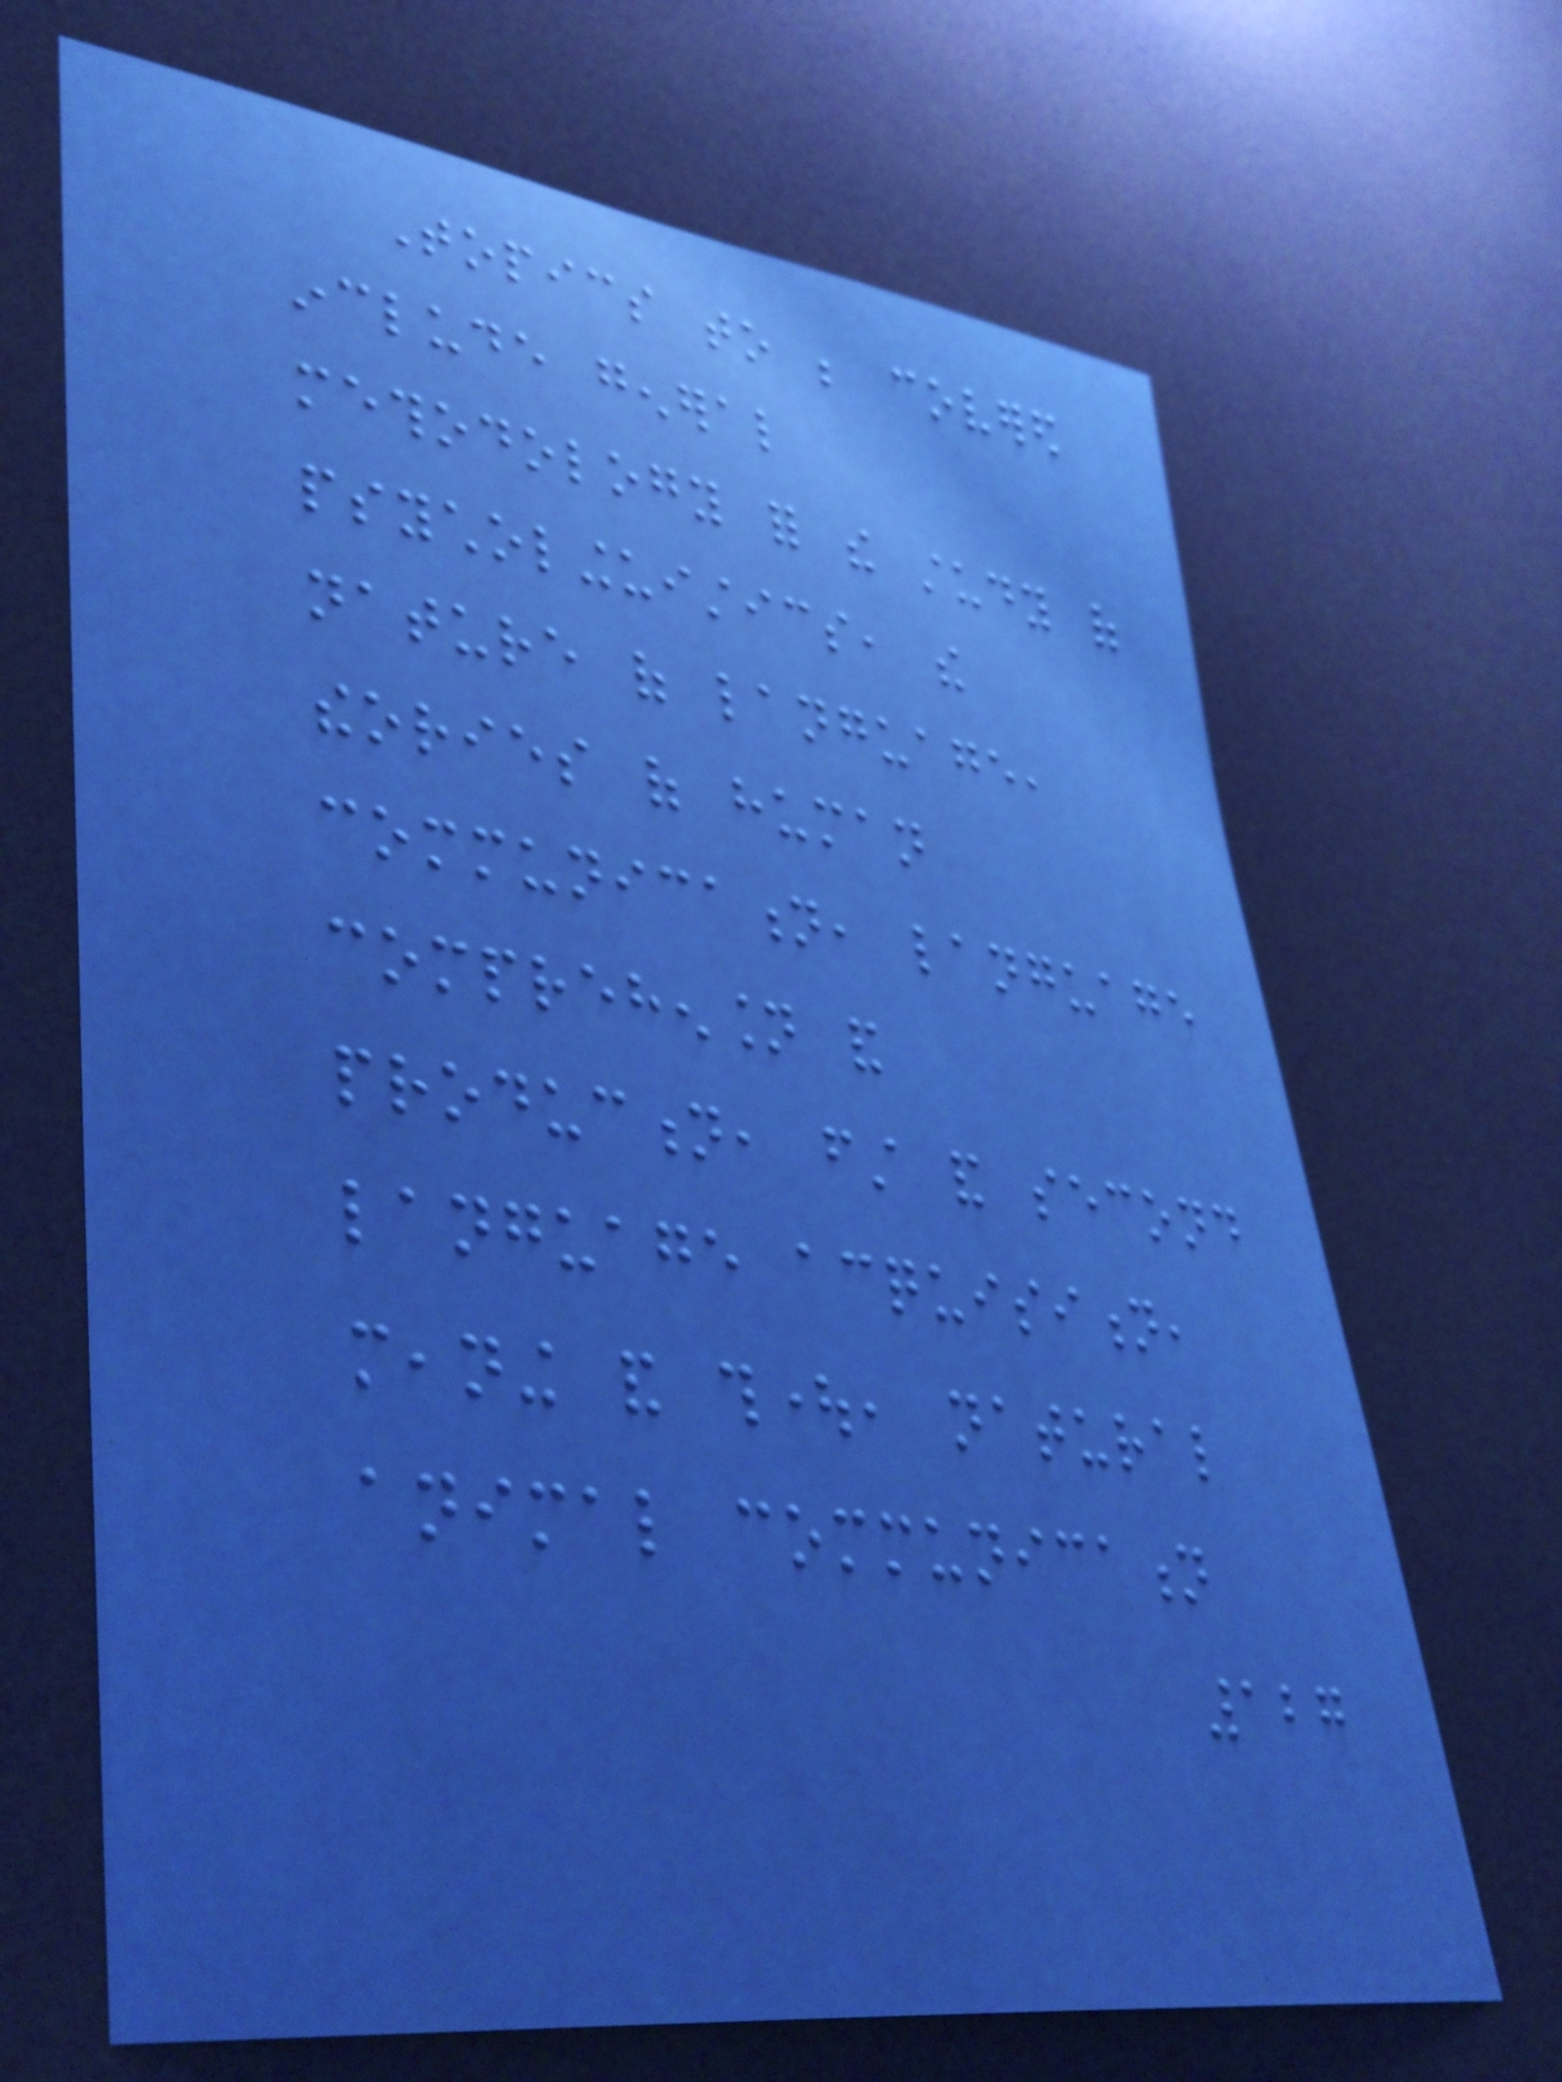Topics to be covered
include general
methodology for the study of
psycholinguistics, the
nature of language,
theories of human
communication, language
comprehension and
production, first and second
language acquisition,
meaning and thought, natural
animal communication
127
